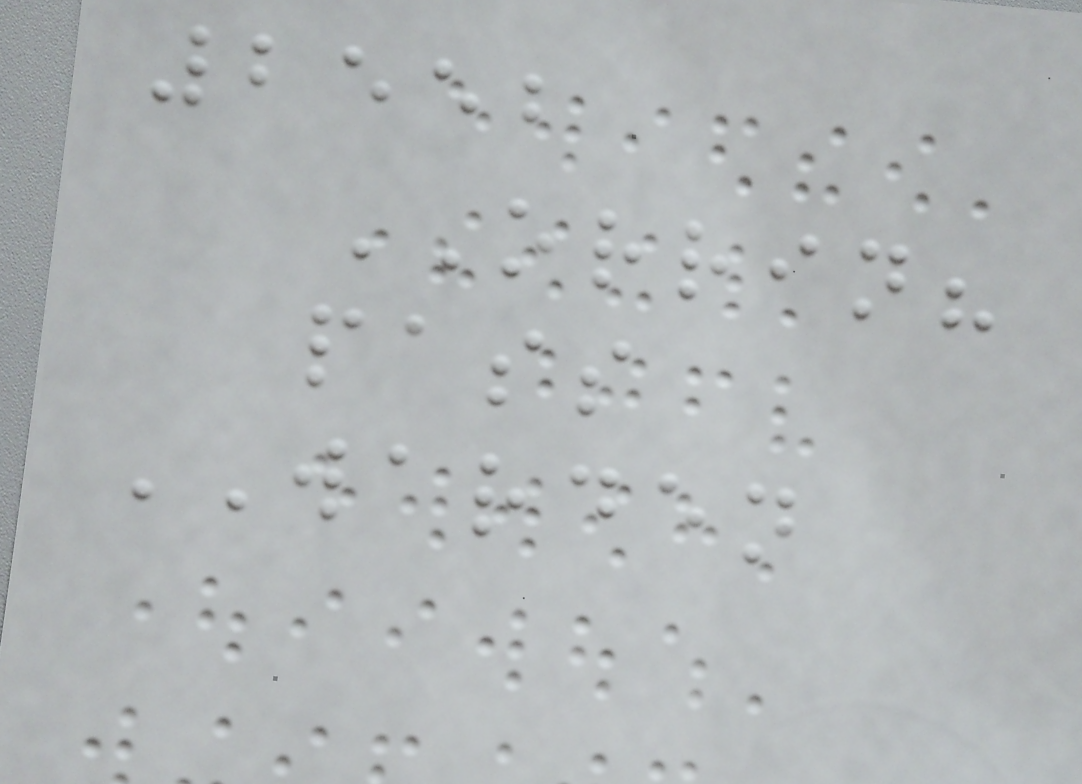2552
ORRIN?
pass
WARDEN
